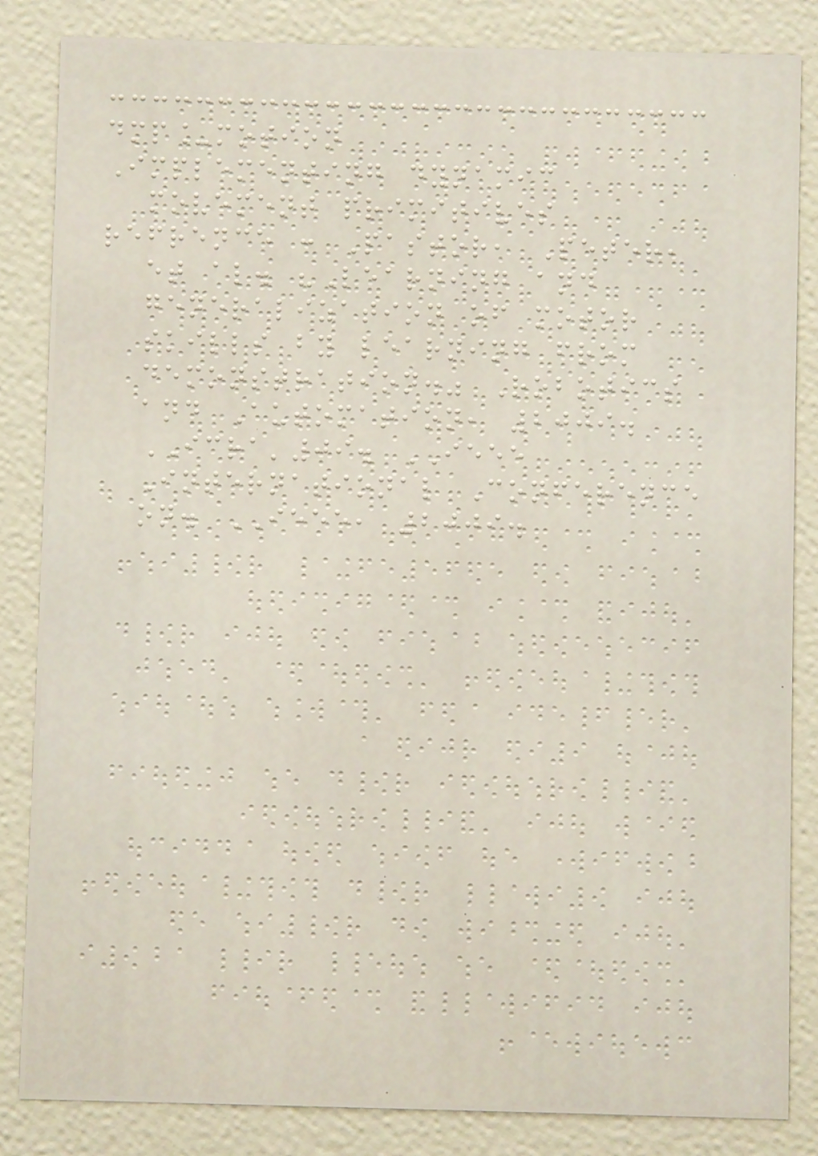dmp_motion
Implementing dynamic
movement primitives
refrence : Pastor, Peter,
et al. "Learning and
generalization of motor
skills by learning from
demonstration." Robotics
and Automation, 2009.
ICRA'09. IEEE
International Conference
on. IEEE, 2009.
